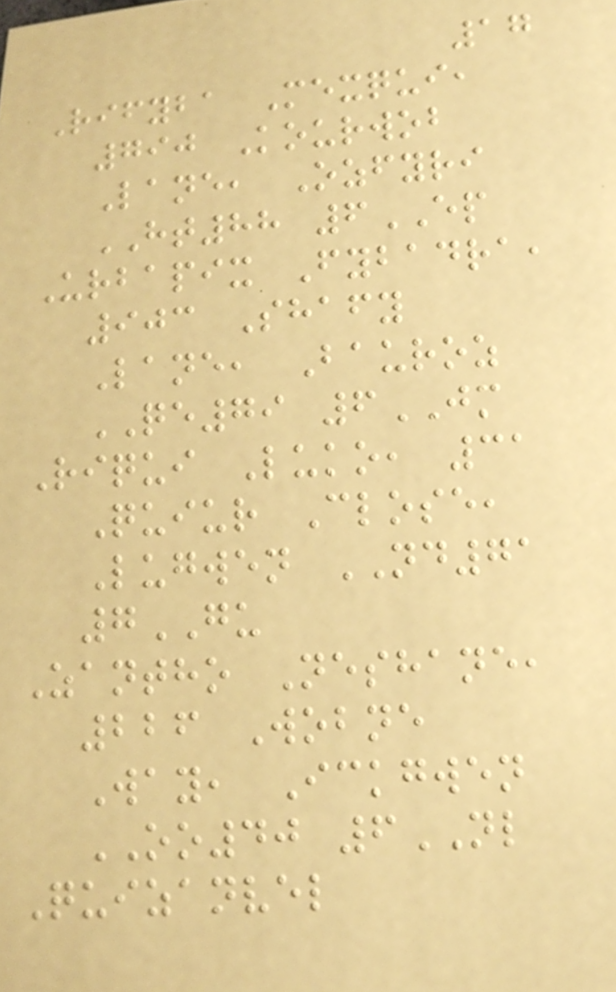17
Rifyba Mexqui,
790 Kourwob
Lane, Ozfyri
HT88 6EP
Urbapix Fybadra,
903 Shafy
Lane, Bauroz
QE79 6JM
Riqui Luko, 31
Quiur Close,
Lugwen ND71
7GU
Zantho Neshane,
226 Wobne
Way, Ickgwen
OO40 6NL
Quizanvel
